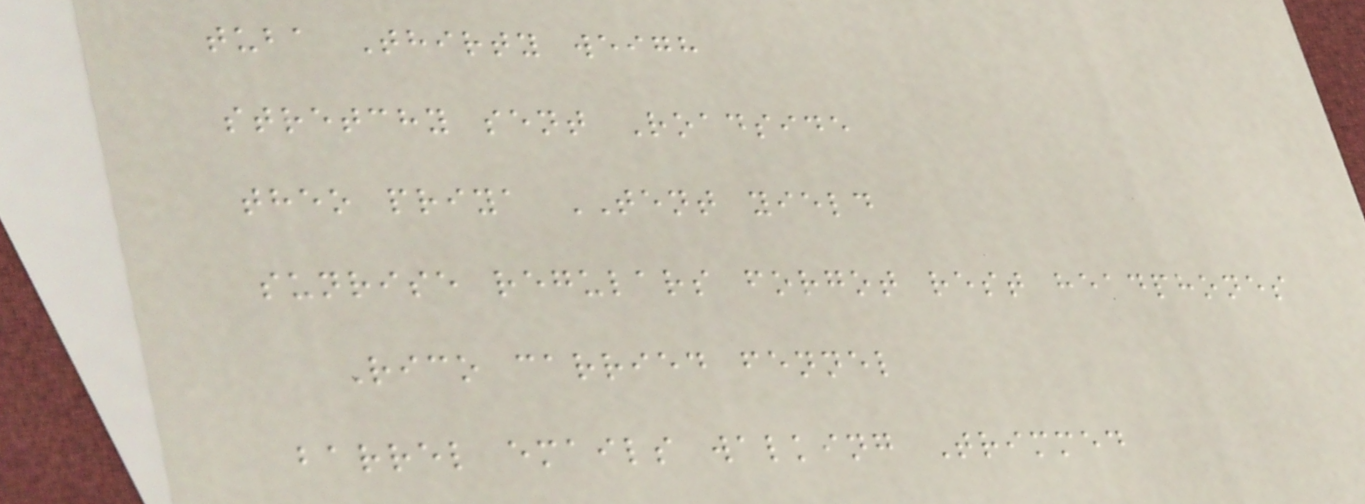tuba Thirty weigh
stretchy sent Roadside
theo priya TENT yield
sunrise regulars forgot rest headphones
Rico carried fennel
barrel emails walking Trimmed
